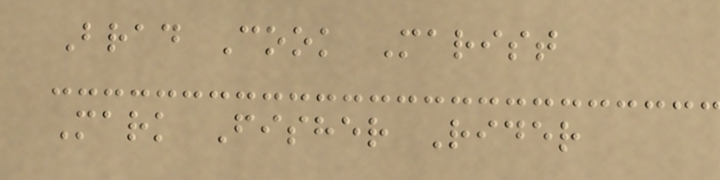Brad Cook Marist
Mark Fisher Rider
